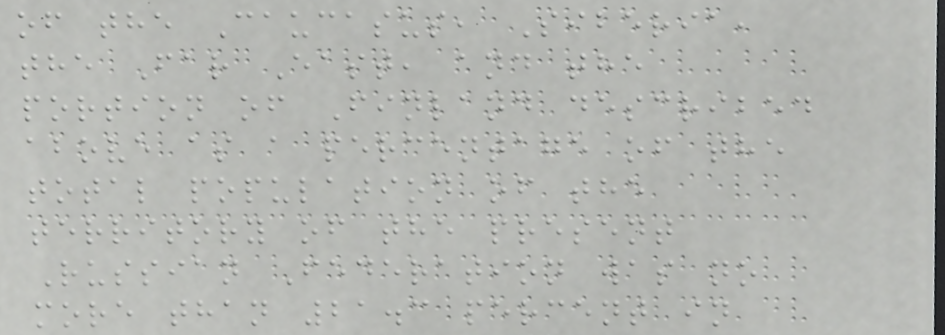of the Caucasus, Siberia,
the Far East, and the
portion of Finland described
above as a percentage of the
total population of the
territory of the present
Russian Federation was no
more than 21.3 percent in
